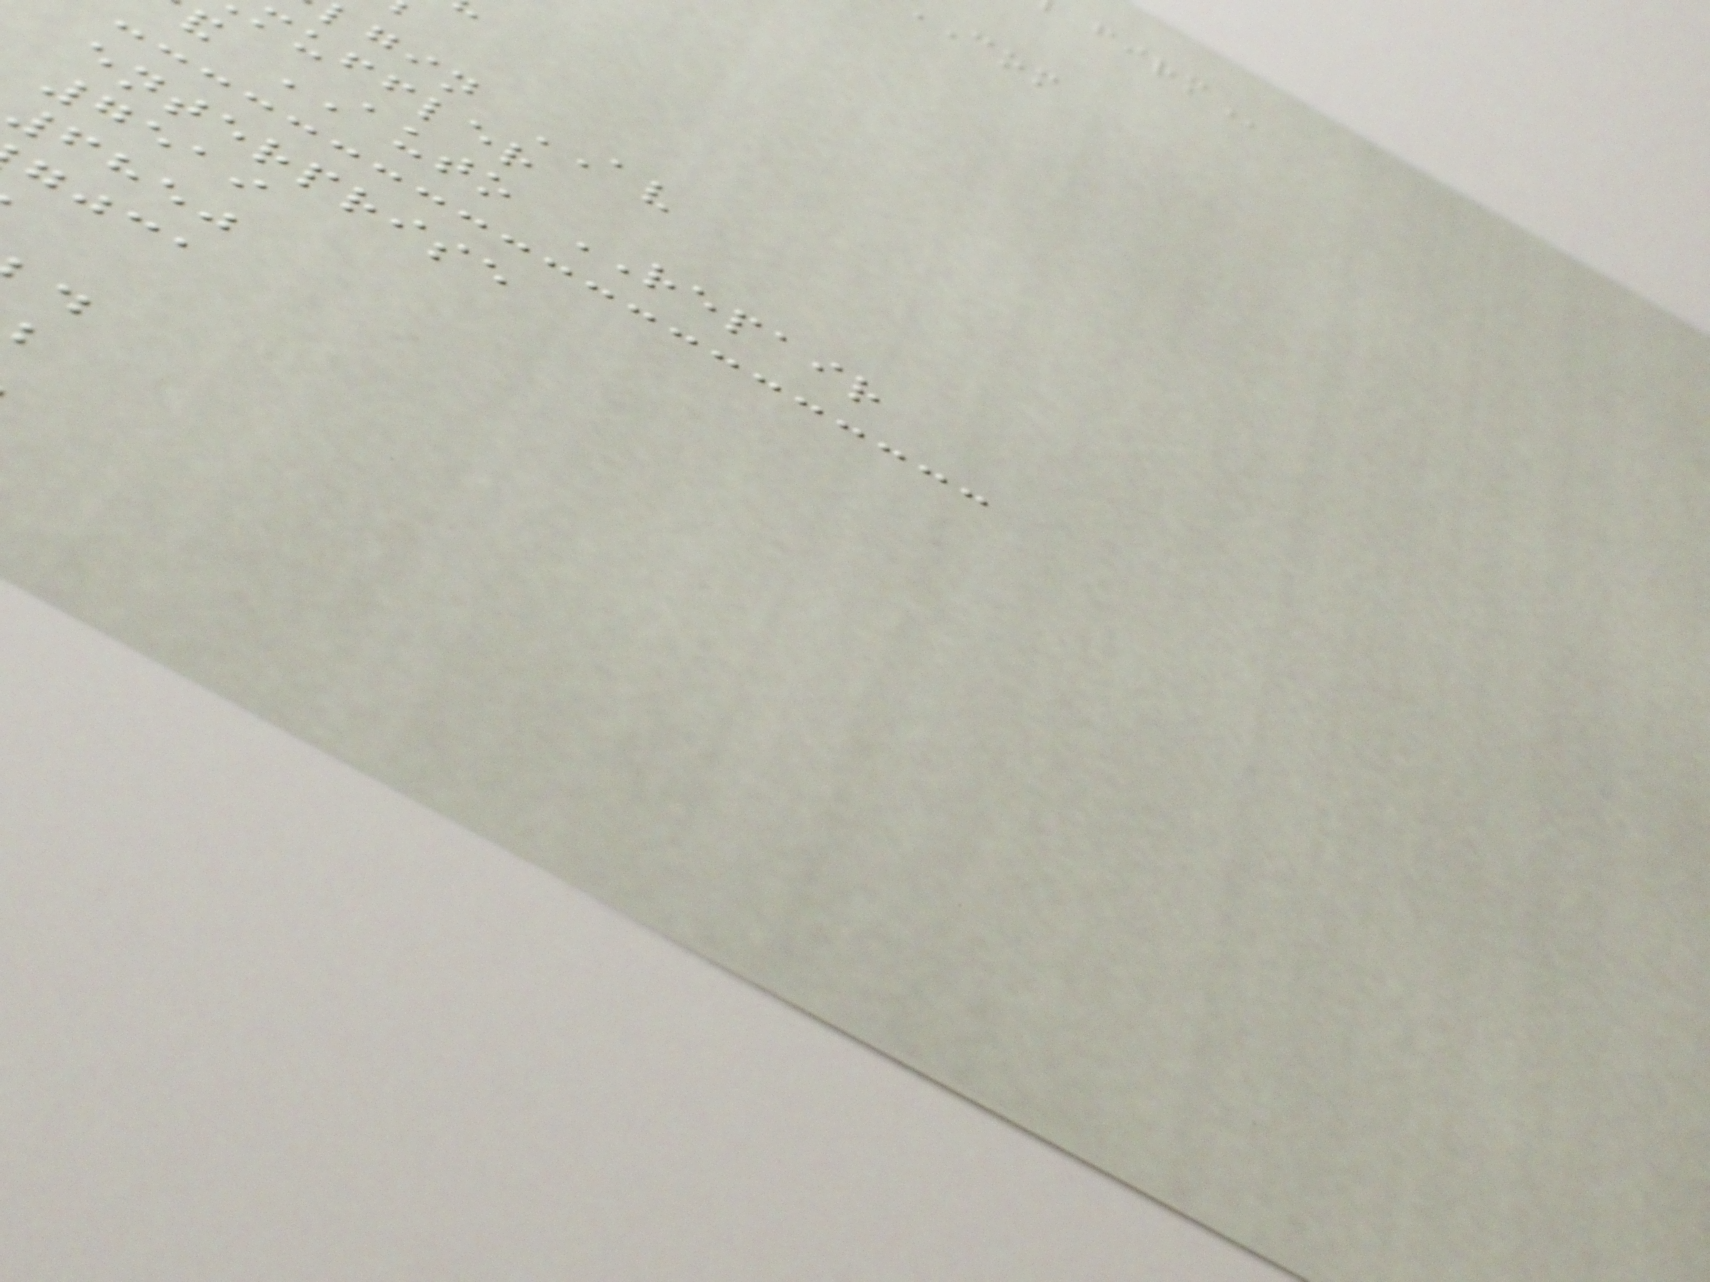gin AV
muffler
AUTO REPAIR
enterprise
7519
6850
gjca
